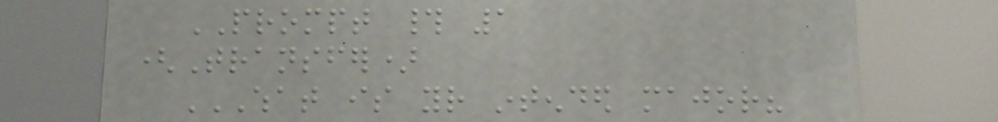PROMPT # 1
(Transfer)
WHAT IS YOUR INTENDED MAJOR?
